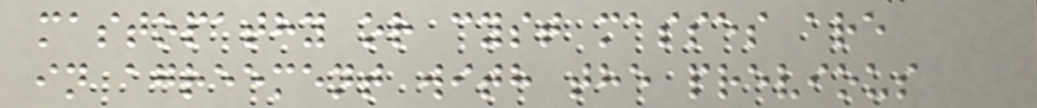mastopathy or cyst masses are
in agreement with the previous
